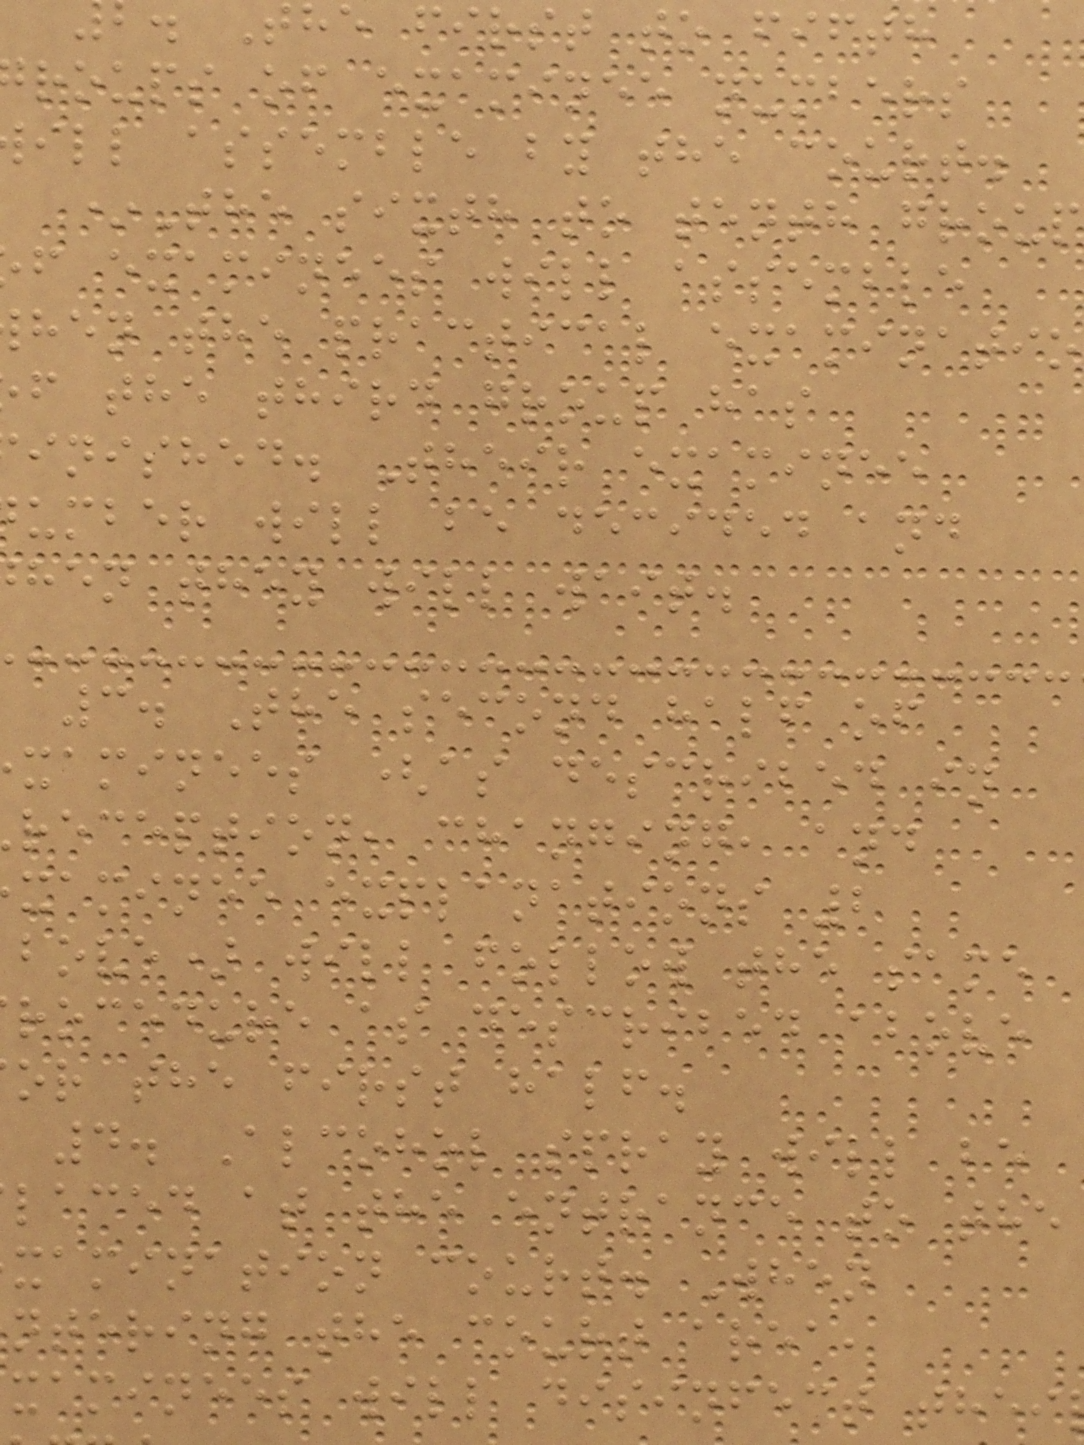The first to fifth
roups of examinee numbers
ill assemble by the court.
*The sixth to tenth group
f examinees will assemble
hen the practical examinatio
f the third group has
inished. Their examinee
umber will be decided and
hen they will wait.
3. The second half of
xaminees (as described in
reception, changing, and
xaminee explanations 2
bove) will follow the same
rocedure as described above
or the first half.
4. Alcohol spray will be
laced at the entrance to the
xamination court. When
ntering the court area,
xaminees will disinfect thei
